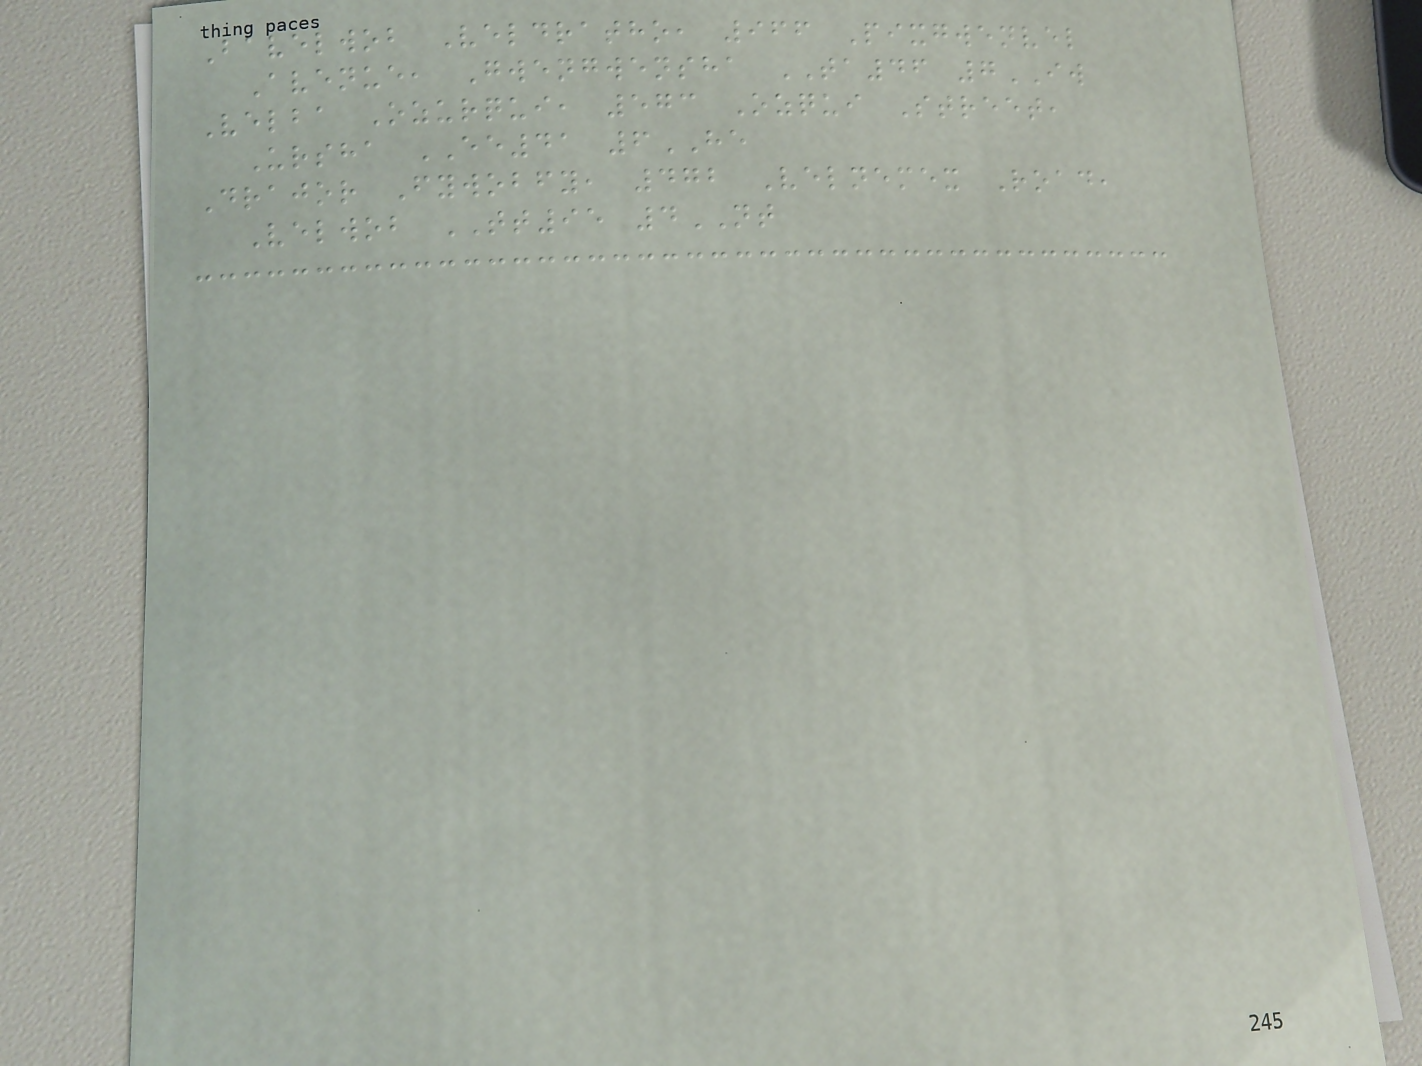Bavelwob Veldratho, 966 Pixgwenvel
Avenue, Gwengwensha TA46 7IW
Velba Ozurqui, 573 Ozqui Street,
Ursha EE41 6HE
Drajor Fywobfy, 472 Velnemex Road,
Velwob TT95 4NT
